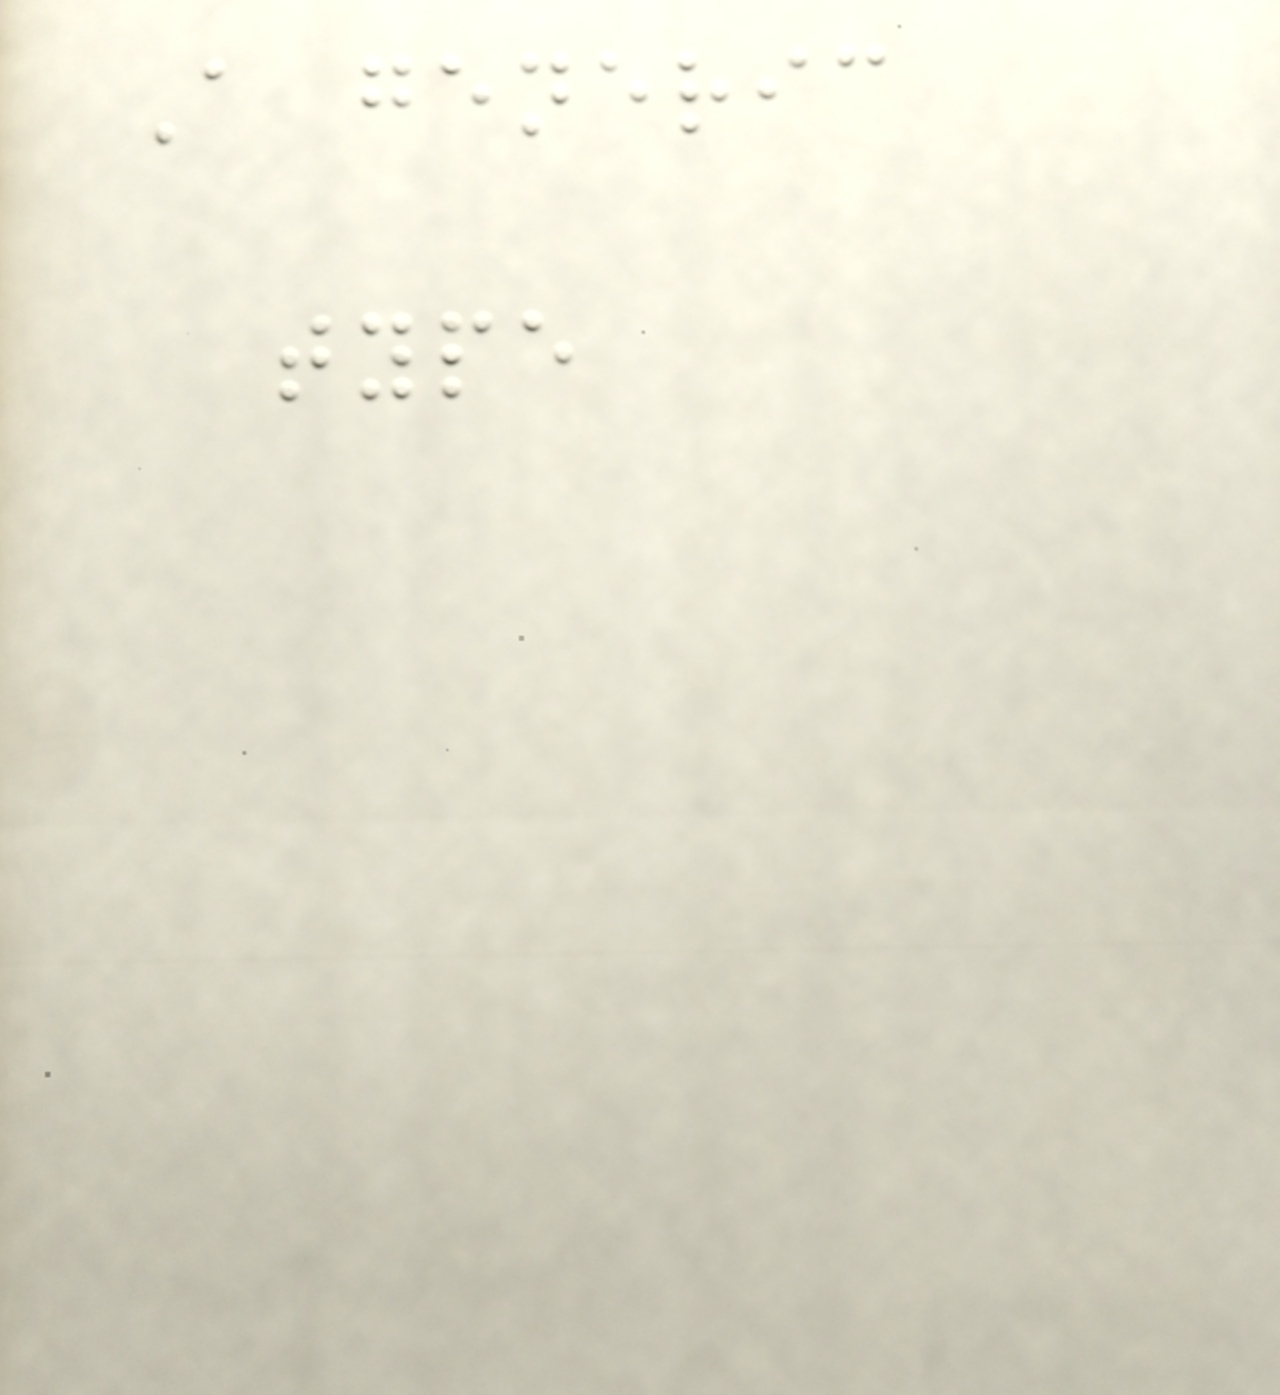A generic
type
